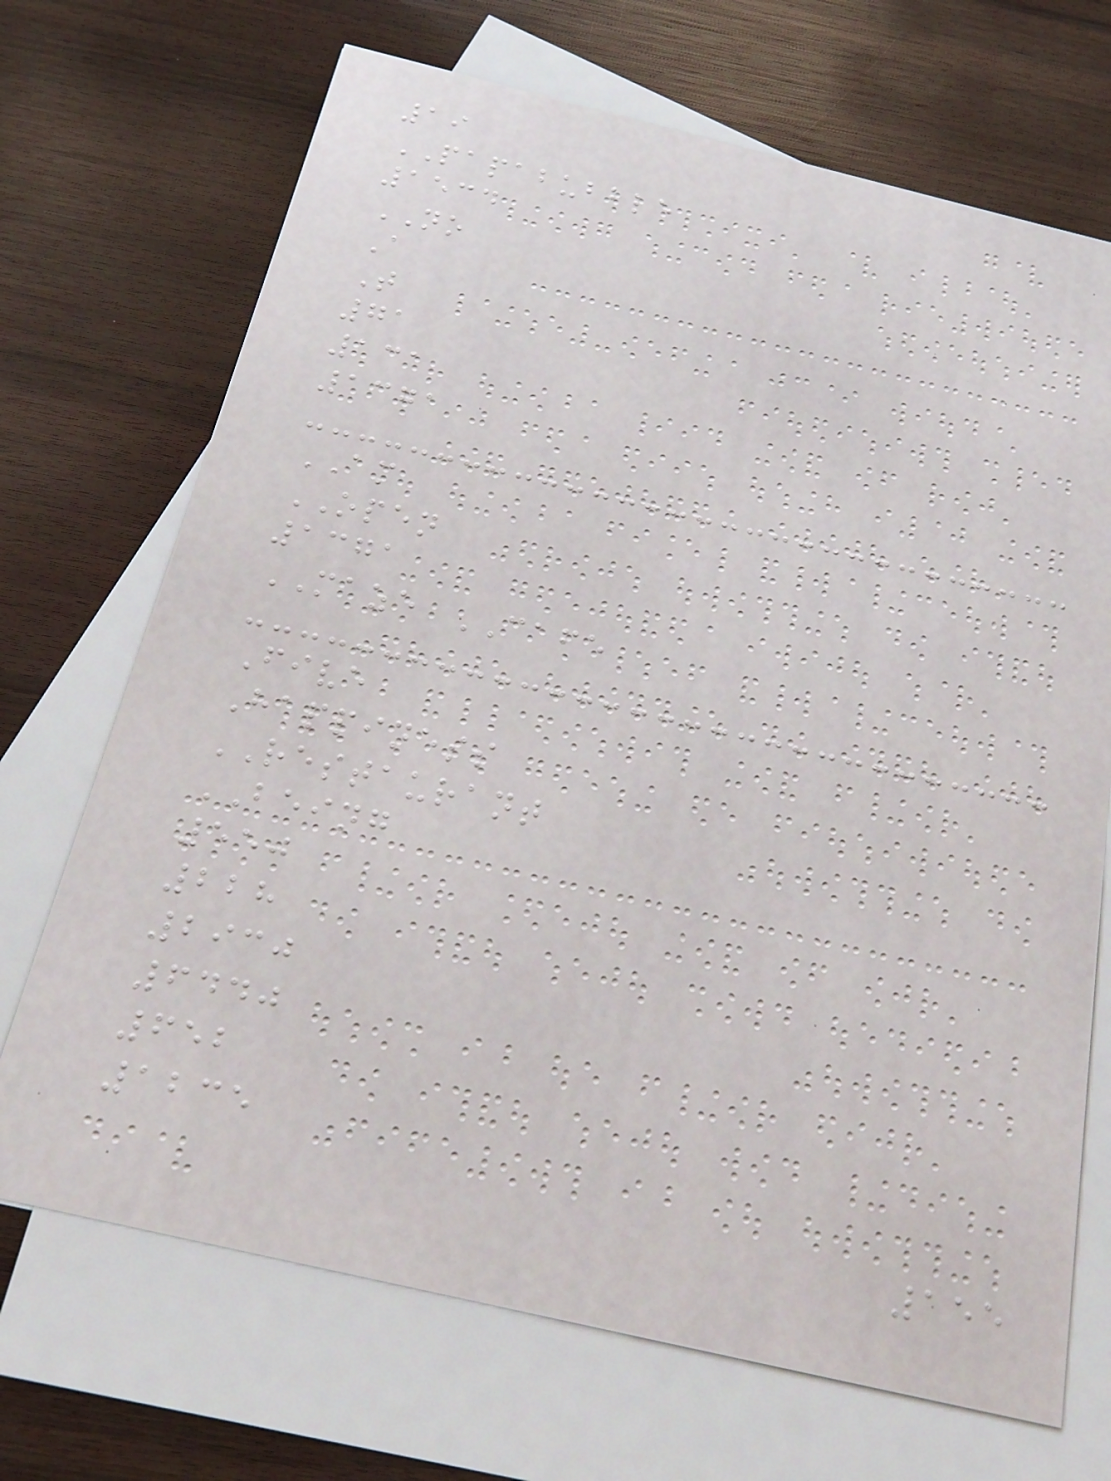19
PAPABUBBLE
1534
NO
A
T
71
131
1371
AM
OPEN
1371
MAZE CAFE
Five
Happiness
RESTAURANT
BEING
550
228
2930
6440
652
1235
155
